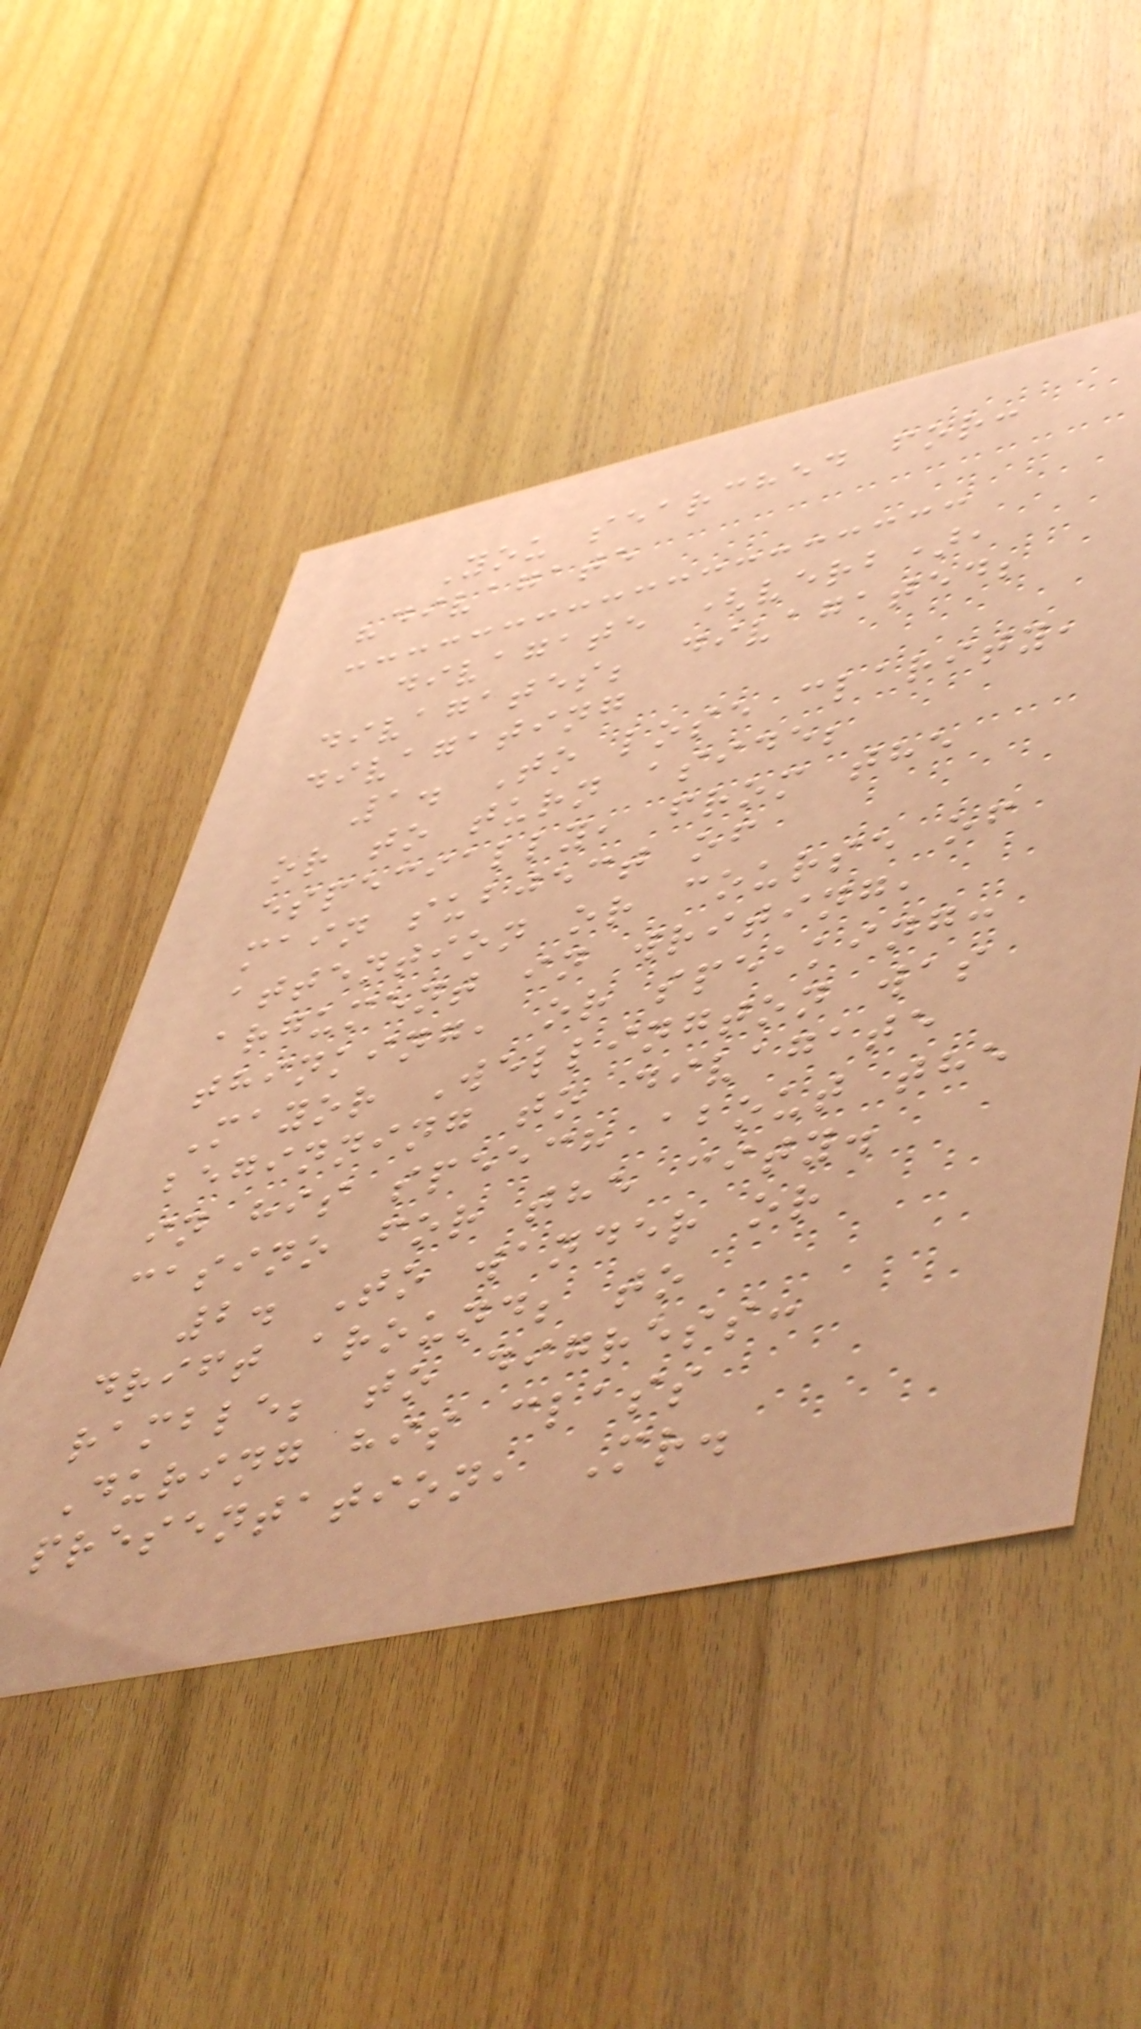You searched for:
"divagate
divagate (verb),
divagates; divagated;
divagating
1. To lose clarity,
or to turn aside;
especially, from the
main subject of
attention or course of
argument in writing,
thinking, or speaking:
Mayor Wellington was
beginning to divagate
in his speech about the
casino for the city.
2. To wander or
drift around; to
ramble; to digress:
During his class
presentation, Mr.
